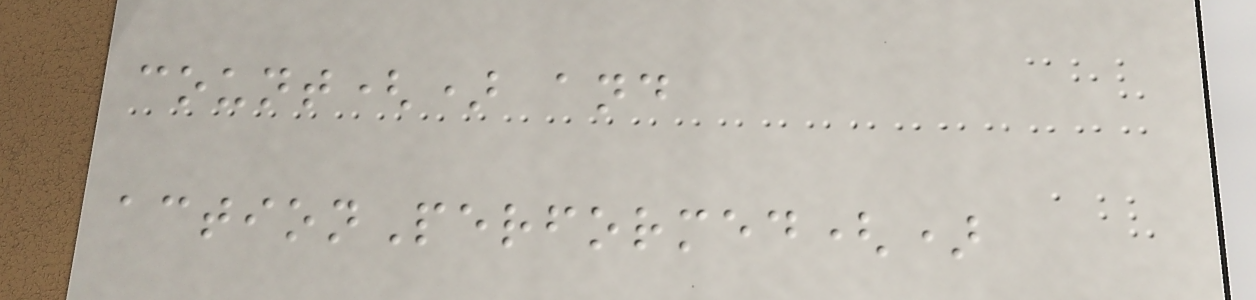count() and
actionPerformed()
